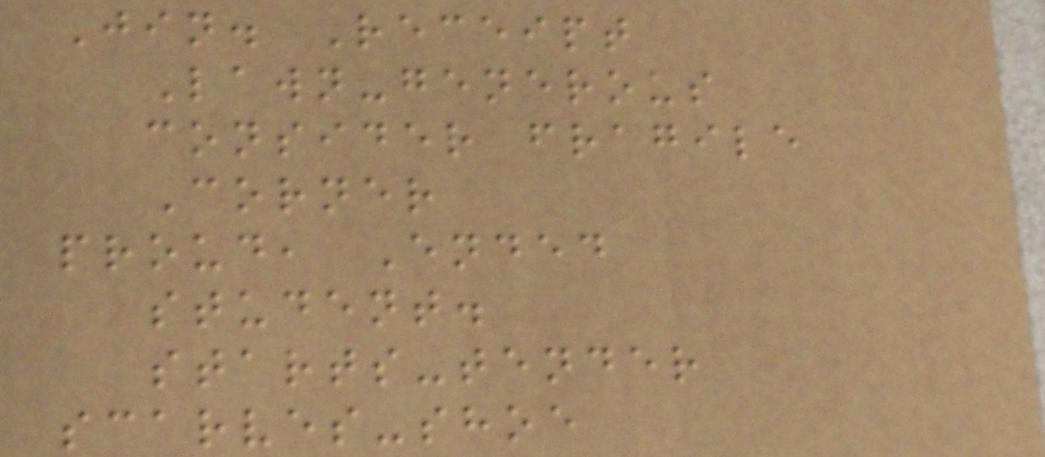Jin. Receipt
Lawn-generous
consider fragile
Corner
proud, Ended
student.
starts-tender
scarves-shoe
